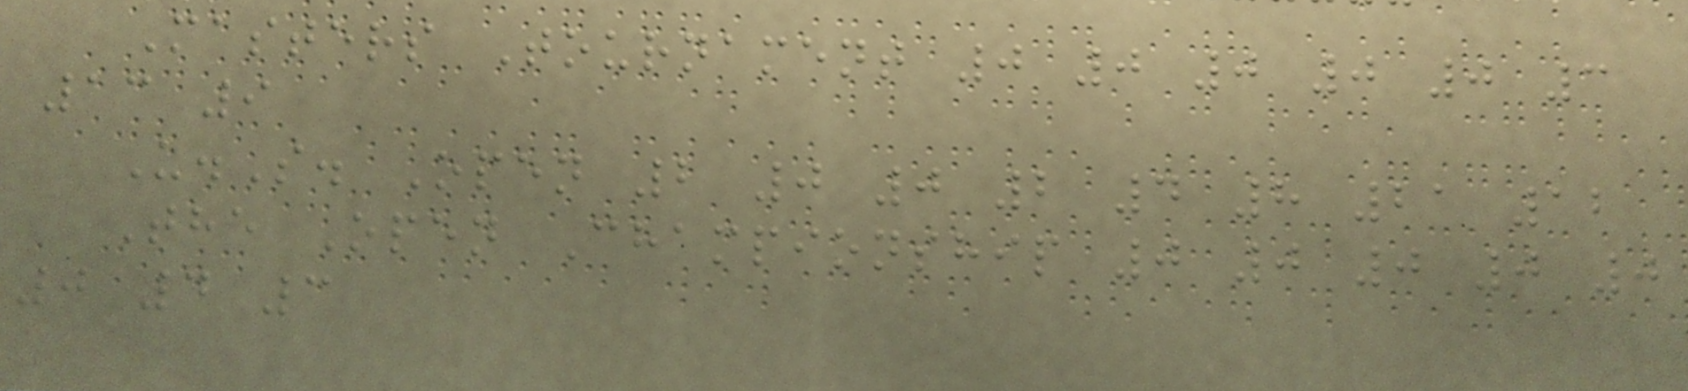Masters Tournament 0 0 0 0 0 3
13 9
U.S. Open 2 0 0 2 4 8 21 12
The Open Championship 0 0 0 0 0
0 4 3
